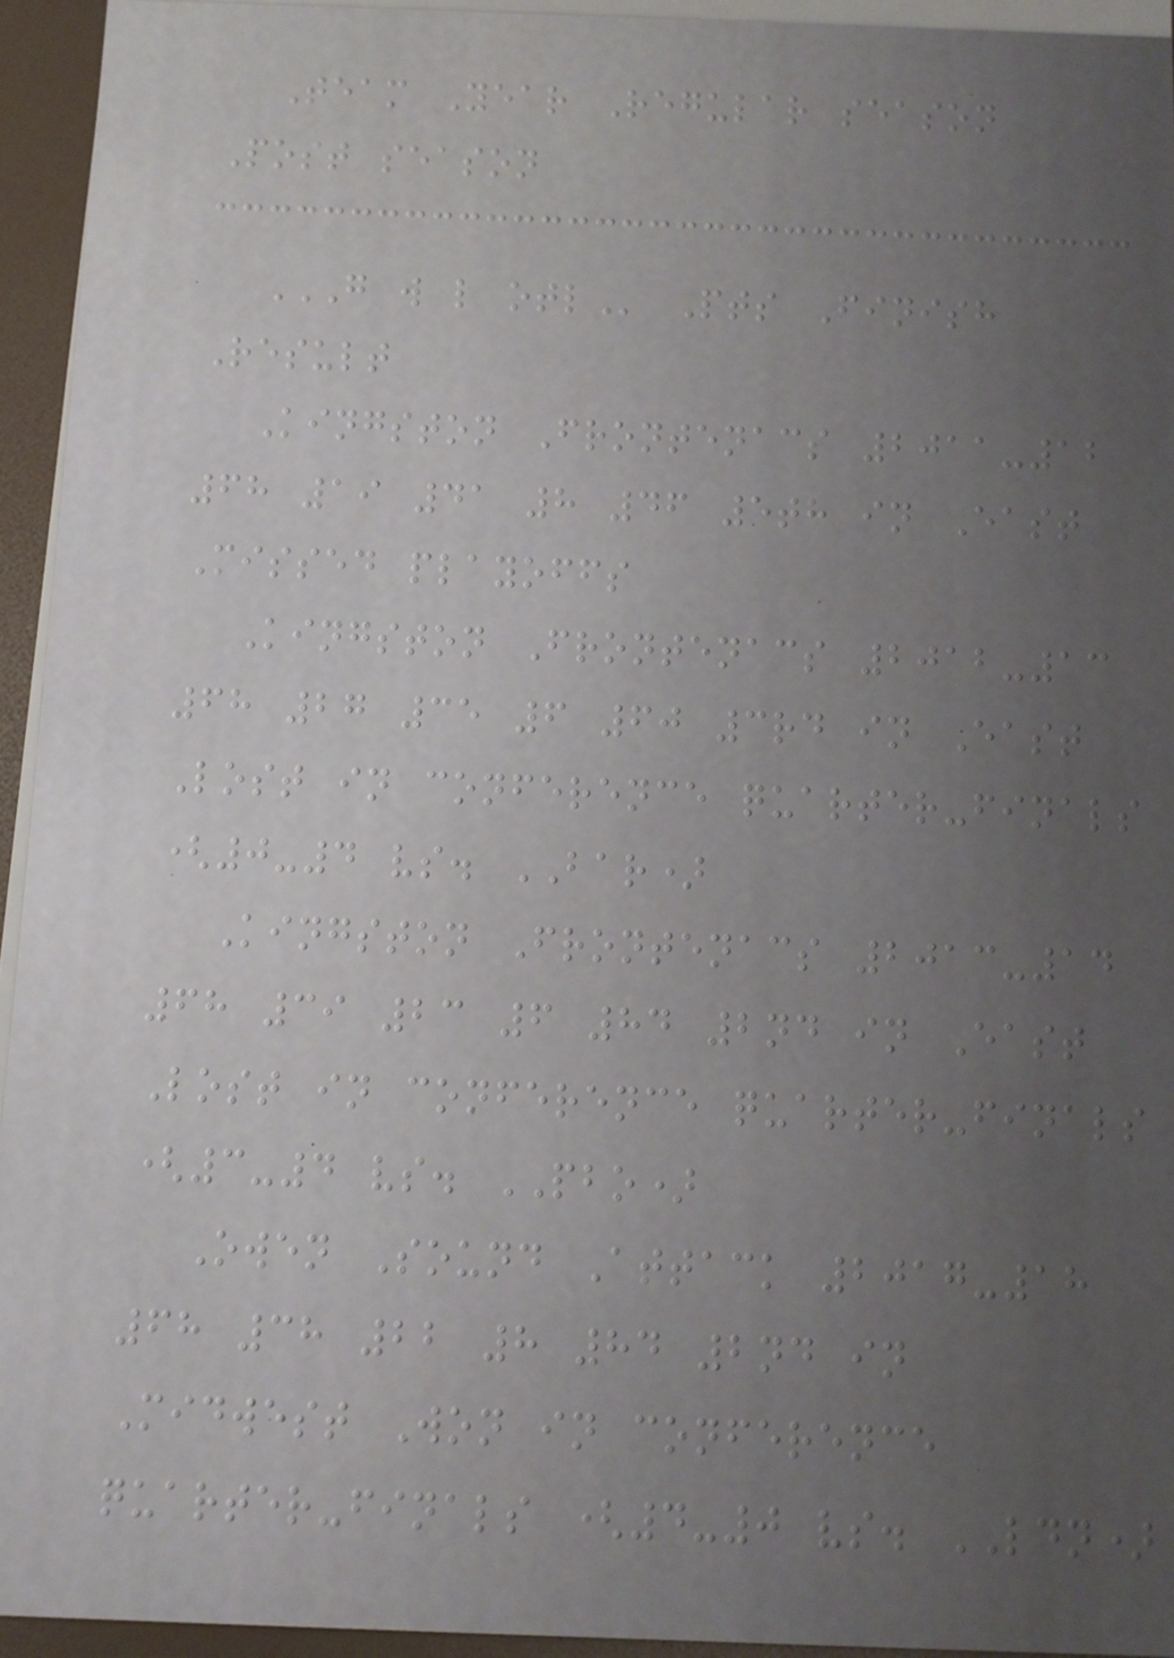Team Year Regular season
Post season
G W L OTL Pts Finish
Result
Kingston Frontenacs 2011-12
68 19 41 8 46 5th in East
Missed playoffs
Kingston Frontenacs 2012-13
68 27 35 6 60 3rd in East
Lost in conference quarter-finals
(0-4 vs. BAR)
Kingston Frontenacs 2013-14
68 39 23 6 84 2nd in East
Lost in conference quarter-finals
(3-4 vs. PBO)
Owen Sound Attack 2017-18
68 38 22 8 84 2nd in
Midwest Won in conference
quarter-finals (4-0 vs. LDN)
